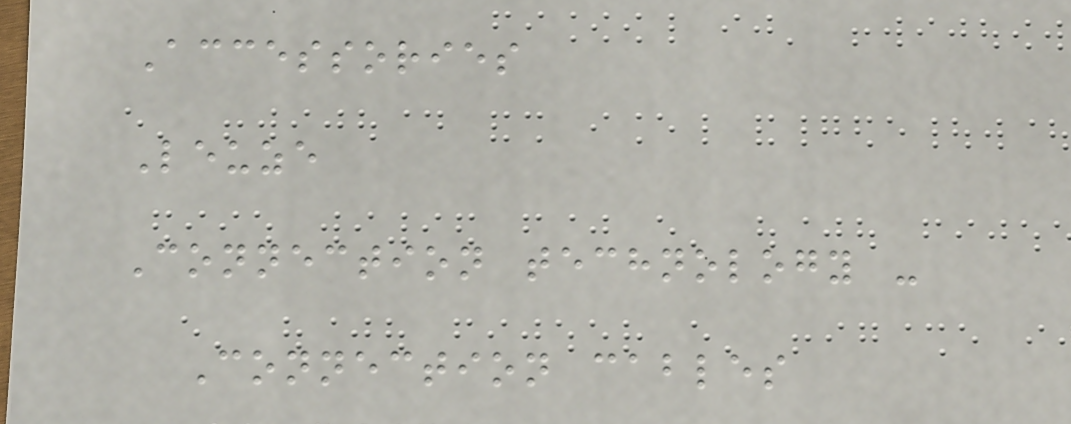Accessories
Leuze
Connection technology -
Connection cables
